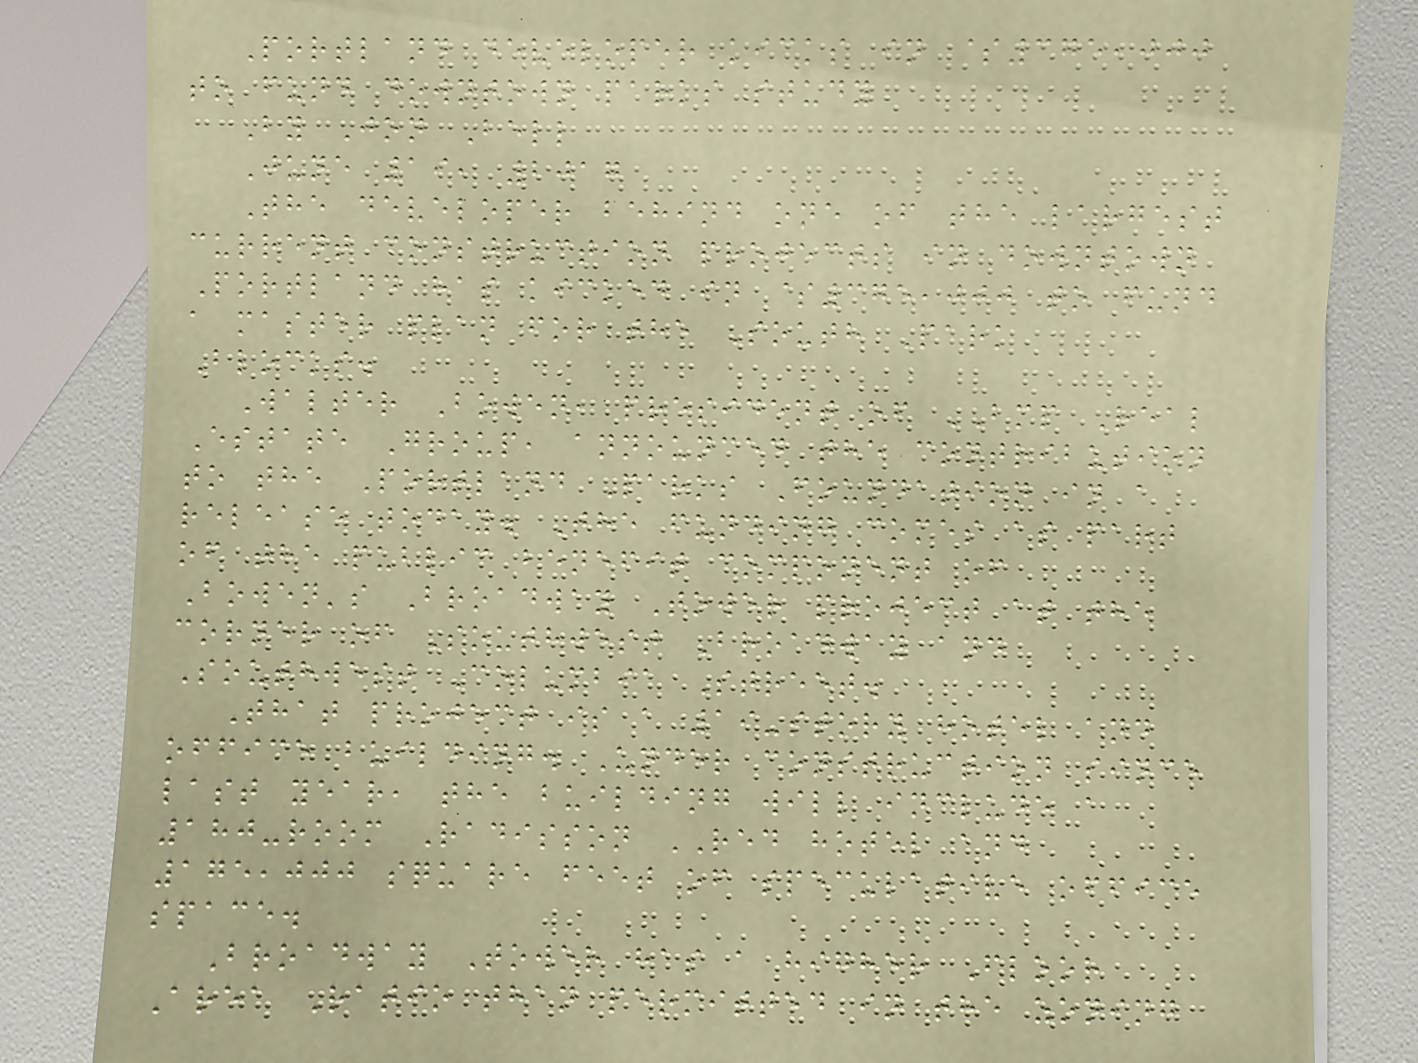Portland developer kicks in $375,000
to fund downtown parks study
By Jon Bell
June 19, 2017
The developer behind one of the largest
current construction projects in downtown
Portland has kicked in $375,000 to fund
a master plan for the South Park
Blocks.
Walter Bowen, president of BMP Real
Estate Group, announced the contribution
to the Portland Parks Foundation in a
release today. The funding comes as part
of the public benefit component of
Bowen's Broadway Tower project at the
corner of Southwest Broadway and
Southwest Columbia Street.
That project is a 19-story hotel and
office building. Under construction since
last year, the building will include a
180-room Radisson RED hotel and
175,000 square feet of speculative office
space.
Broadway Tower has a higher Floor
Area Ratio than permitted in the zoning
